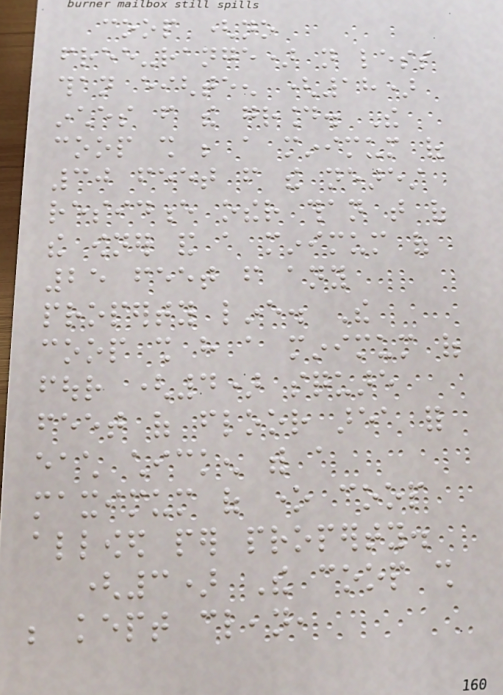coop (no
free-range) not less
than eighteen (18)
inches from the ground. The
coop shall be a minimum of
30 feet from the nearest
residence other than that of
the owner and a minimum of
25 feet from any
property line. The
coop shall have a minimum of
four (4) square
feet of floor area for
each chicken with a
maximum of one coop
allowed per property.
(3) The coop shall
be kept clean,
